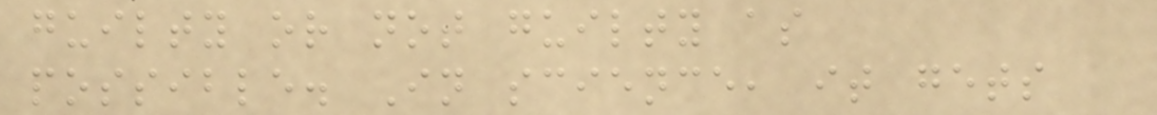guilty or not guilty as
possible. In science, it gets
